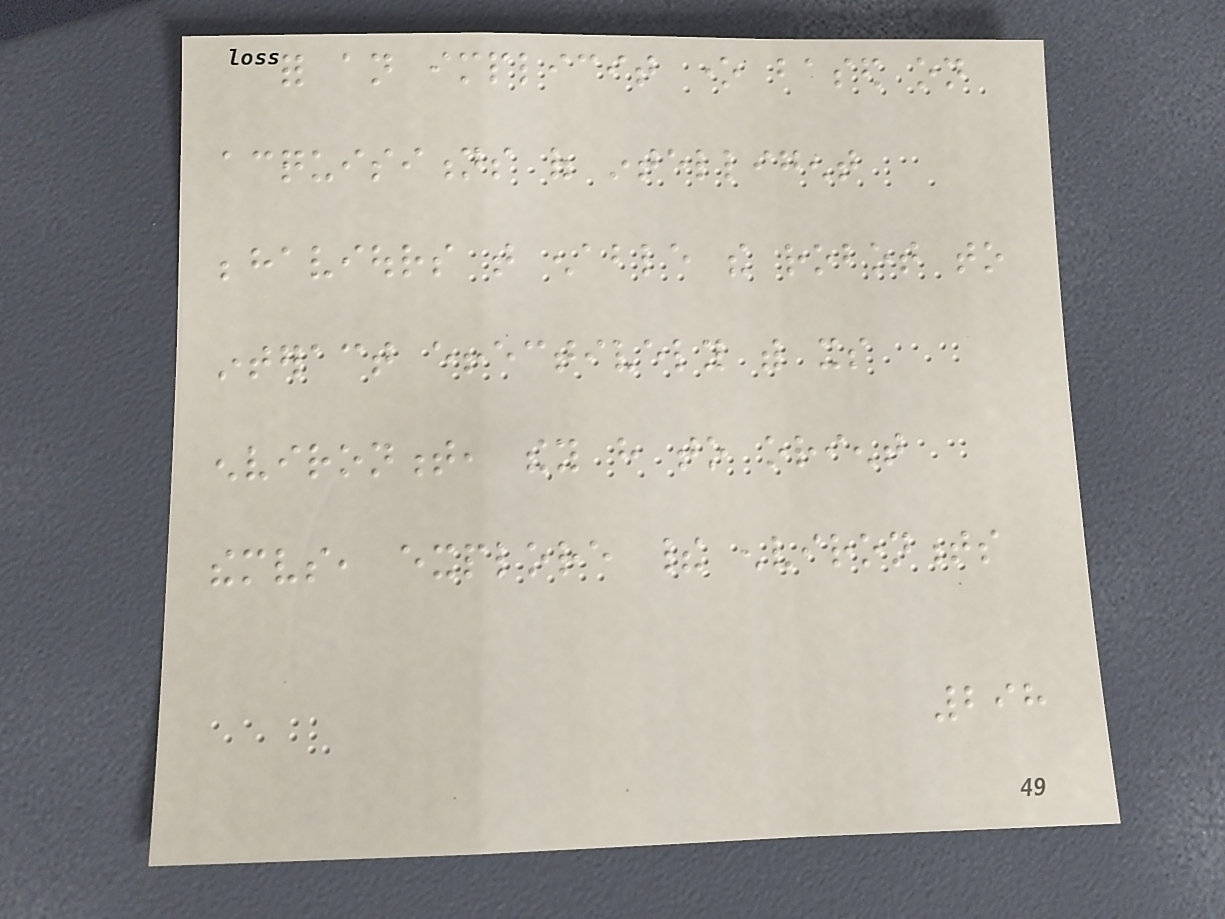for an implicit one based on
acquisitions of intelligent
behaviours that enable the robot to
interact effectively with its
environment, they have to orient
themselves, explore their environments
298
